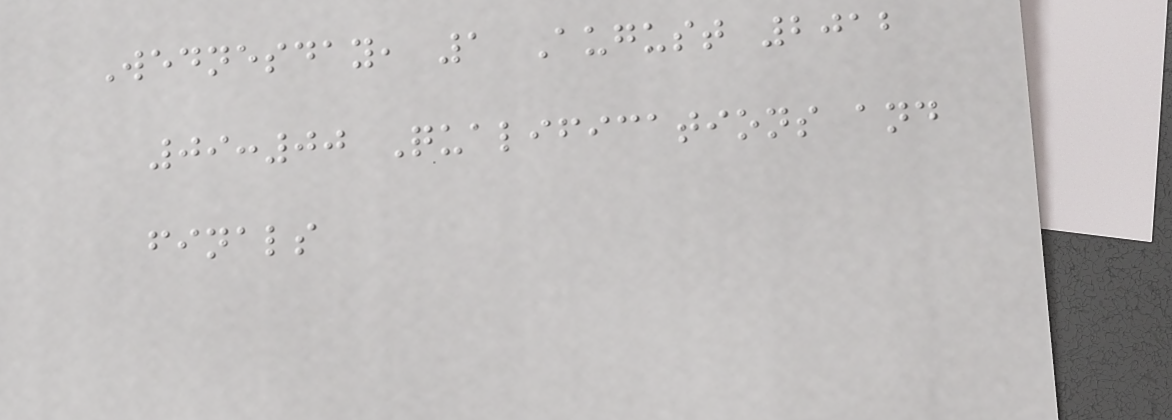Wednesday, 1 August 2012
09:00 Qualifications and
finals
